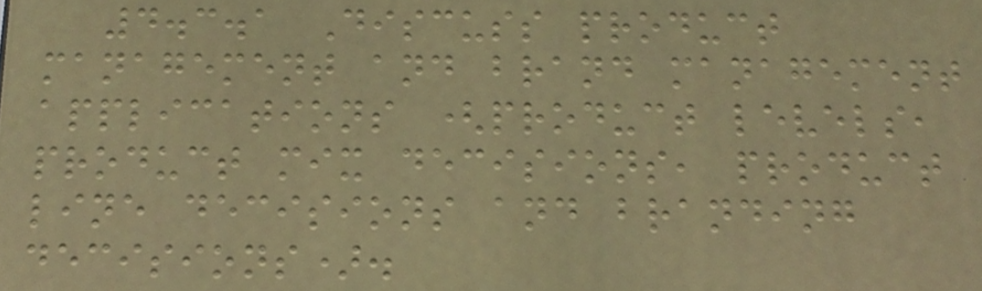4.3.1 Discuss product
management and brand management
applications (product levels,
product mix decisions, product
line decisions and branding
decisions).
